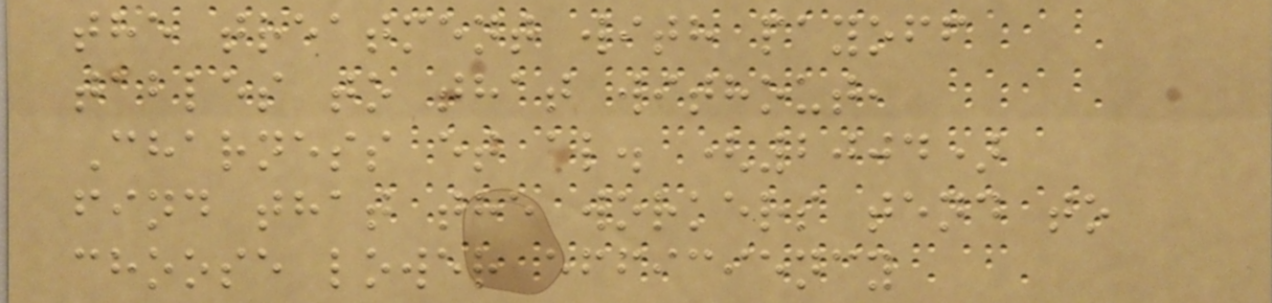the treatment with payoff
tables to that without,
Charness et al. (2004)
find that the workers tend to
choose lower efficiency
